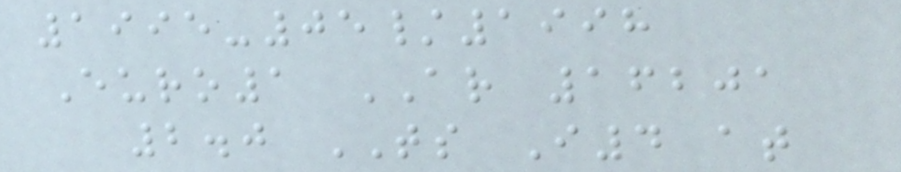1995-05/1998
Euro1 AR 16201
2.0 TS I4 at
